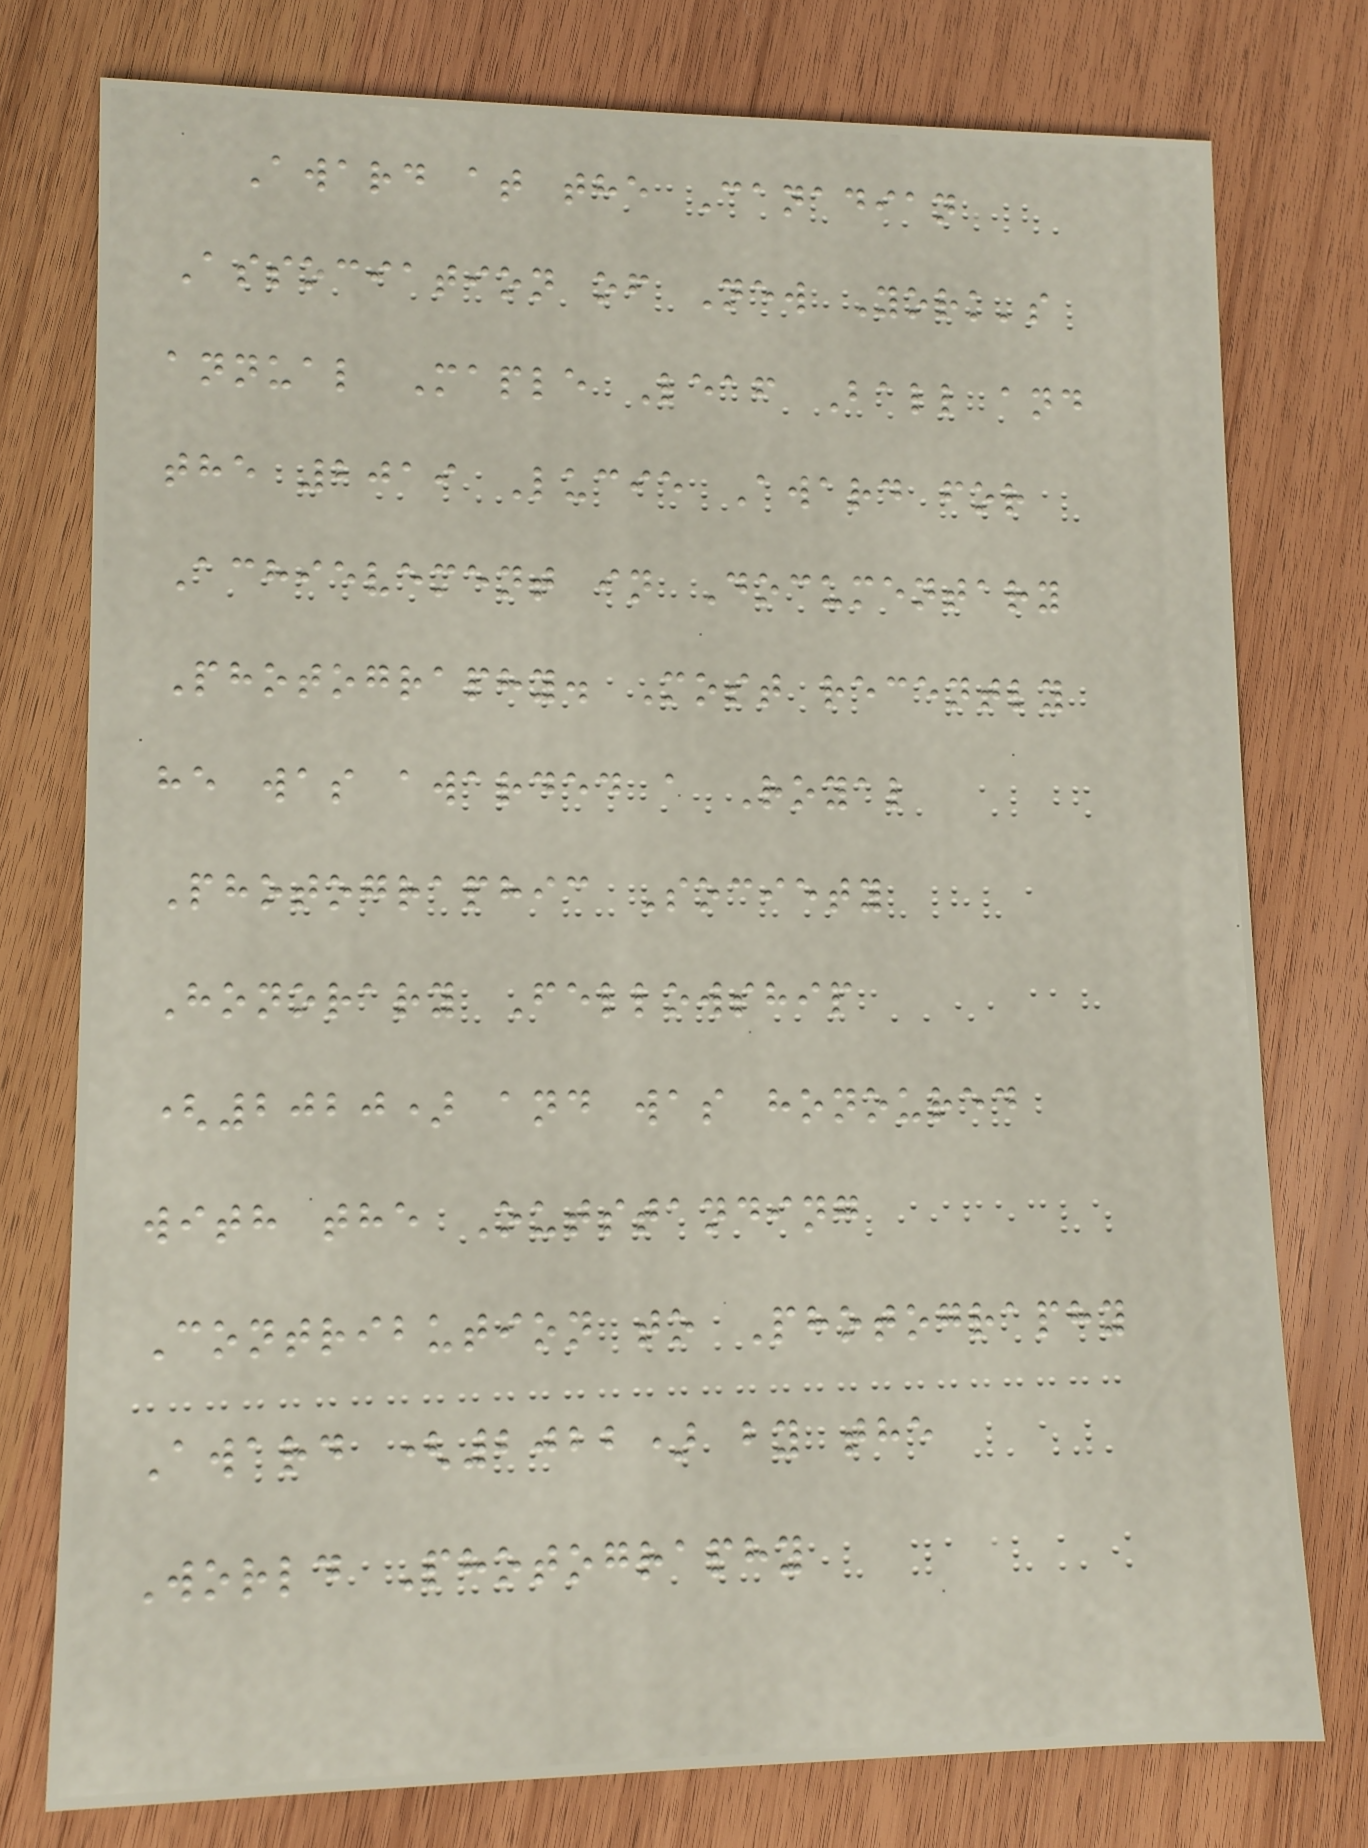Award at the Canadian
Association of New York's
annual Maple Leaf Ball and
the 2019 Lucie Award for
Achievement in Documentary
Photography. Most recently
he was awarded a Royal
Photographic Society
Honorary Fellowship
(2020) and was honoured
with the Outstanding
Contribution to Photography
Award (2022) by the
World Photography
